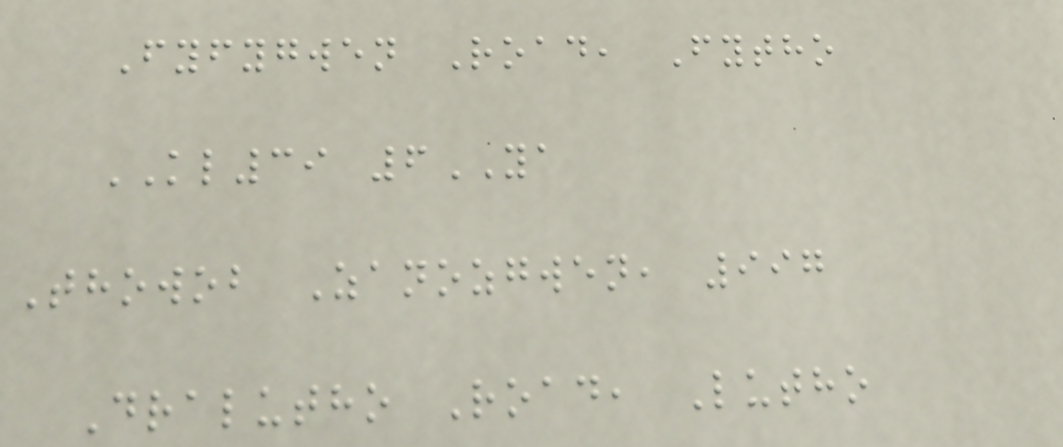Fyfygwen Road, Fytho
KL39 6YA
Thowob Zanozgwen, 997
Dralutho Road, Lutho
